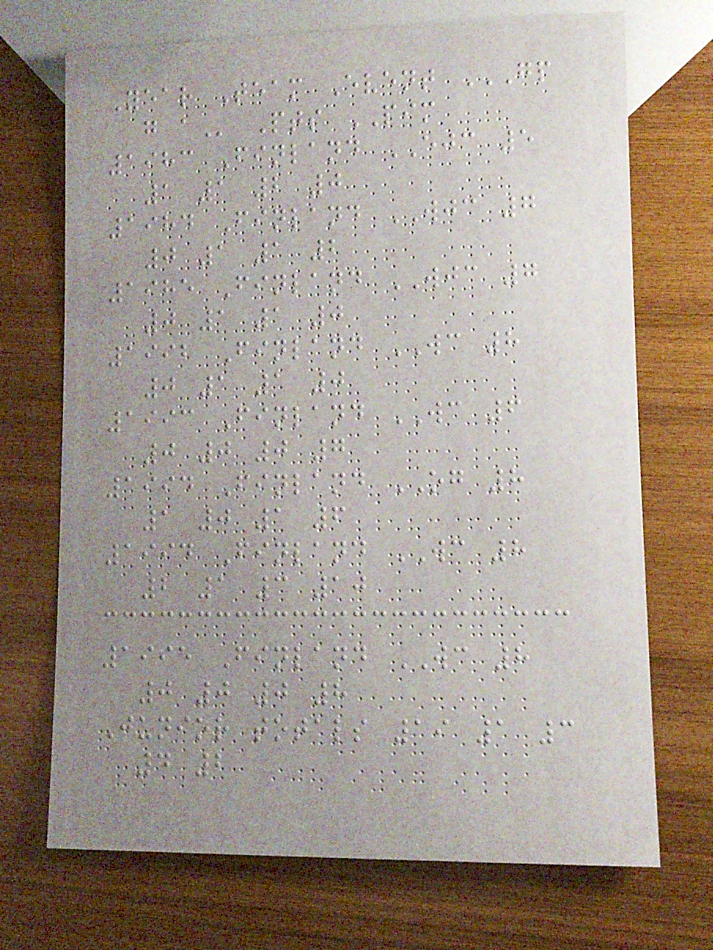Year Team Event GP
G A Pts PIM
1983 Finland EJC 5
1 1 2 0
1984 Finland WJC 7
0 1 1 2
1985 Finland WJC 7
0 1 1 0
1992 Finland WC 8
0 1 1 0
1993 Finland WC 6
0 0 0 7
1994 Finland OG 8
1 0 1 6
1994 Finland WC 8
2 1 3 10
1995 Finland WC 8
0 0 0 8
Junior totals 19 1 3
4 2
